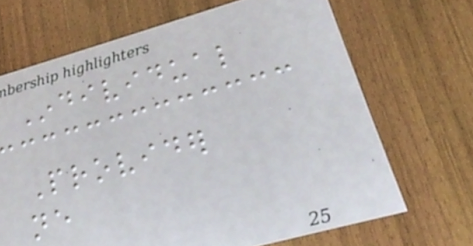Individual
Provider
ne
